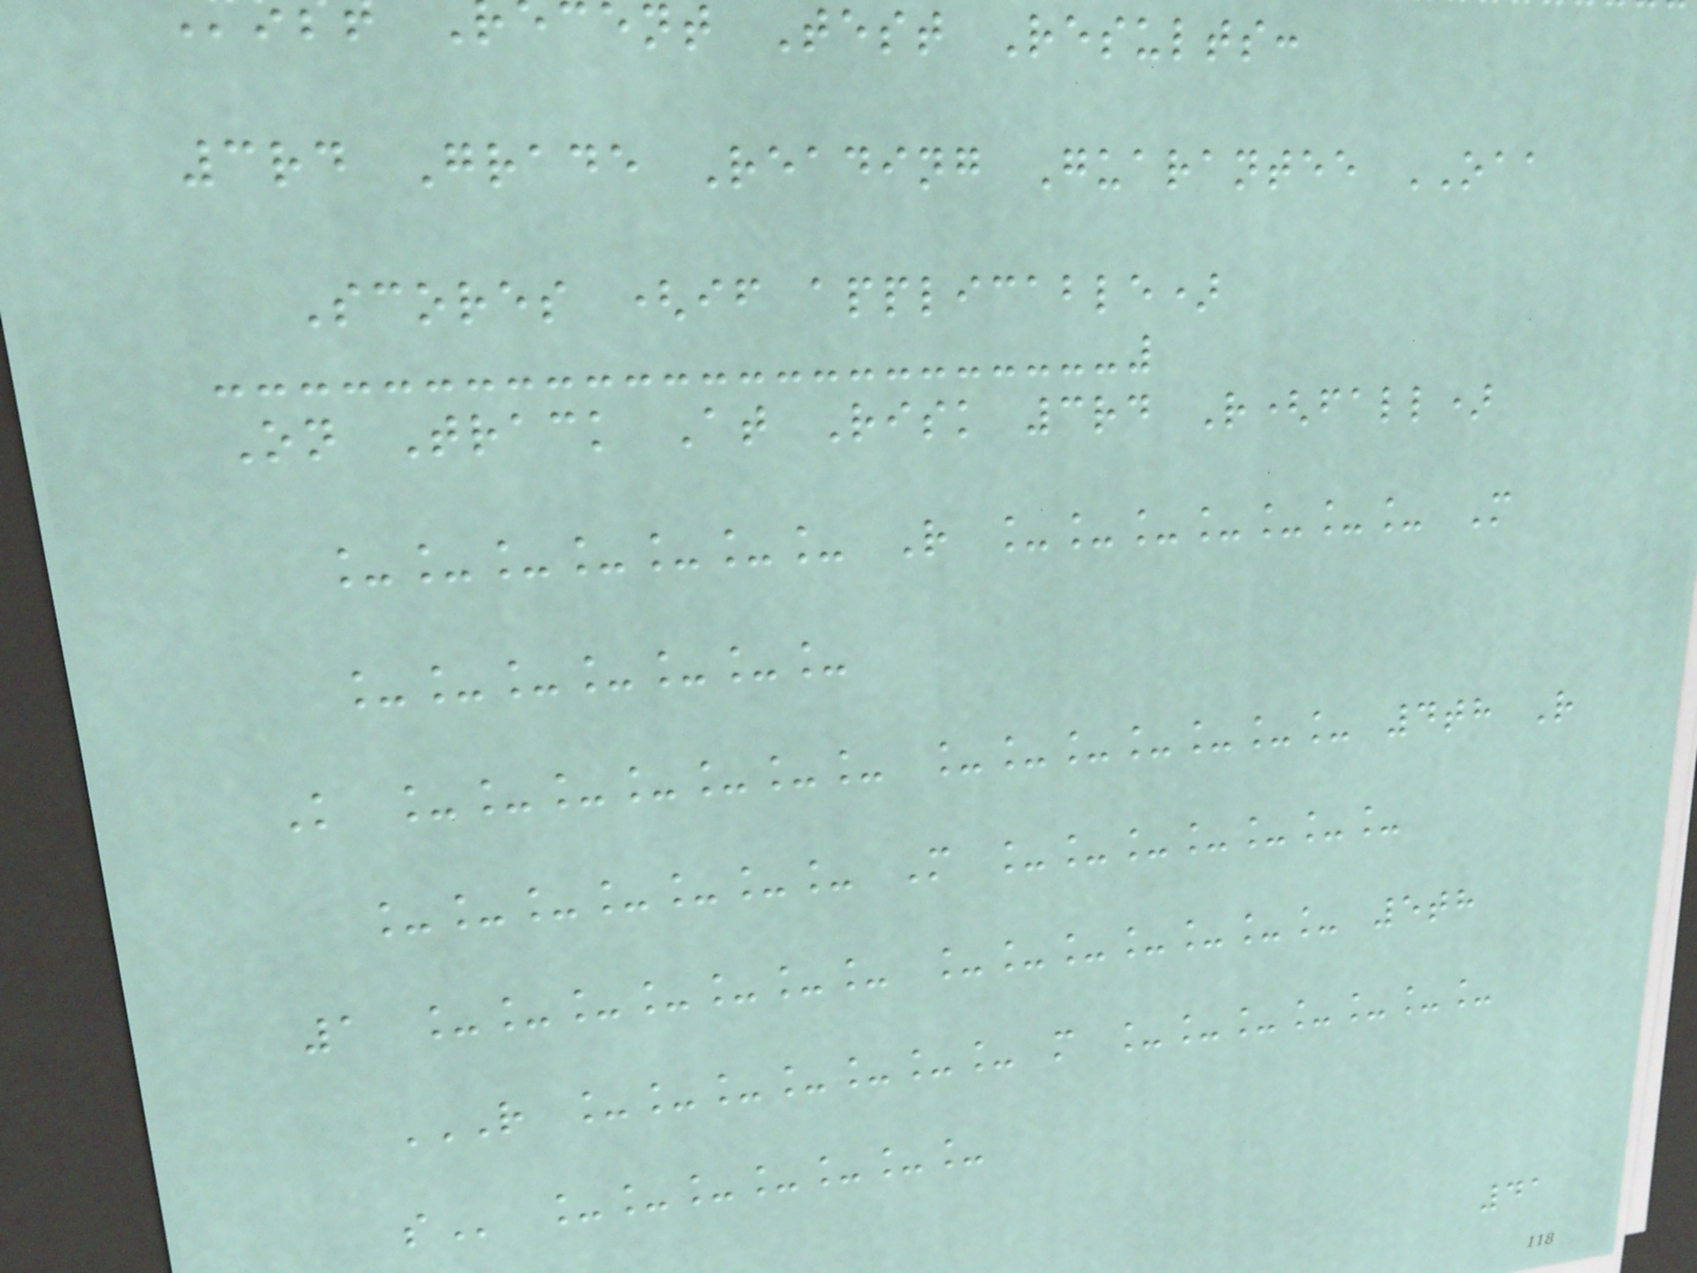ent Test Results:
3rd Grade Reading Guarantee OAA
Scores (if applicable)
On Track At Risk 3rd R(fall)
_______ R _______ M
_______
K _______ _______ 4th R
_______ M _______
1 _______ _______ 5th
R _______ M _______
_______
41
